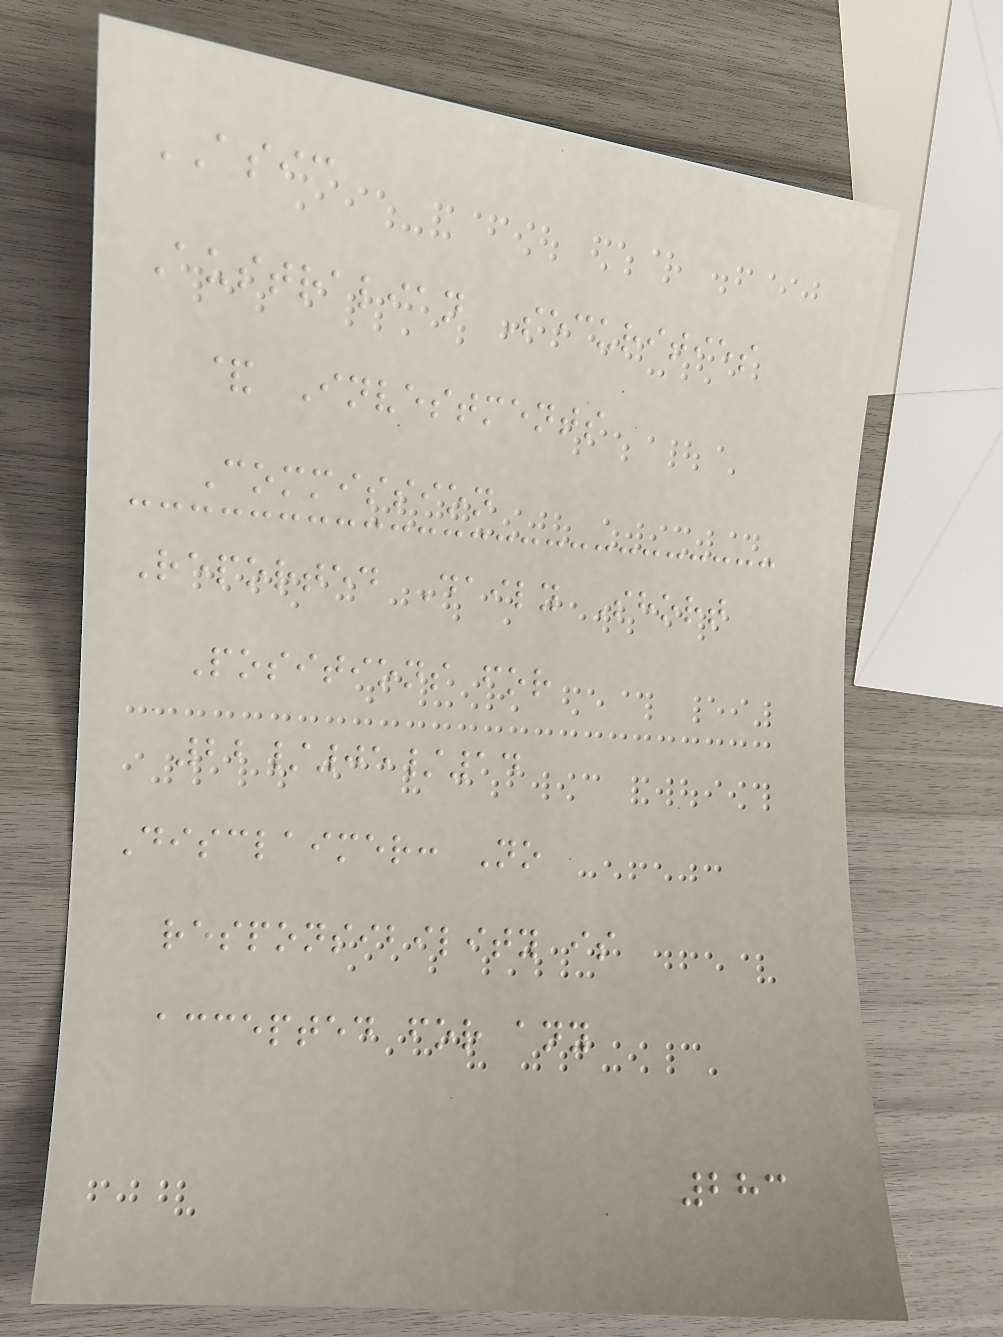ASIC
Australian Securities
& Investments
Commission
Reported Daily Short
Positions for
22/05/14
Disclaimer: No
responsibility is
accepted for any
283
